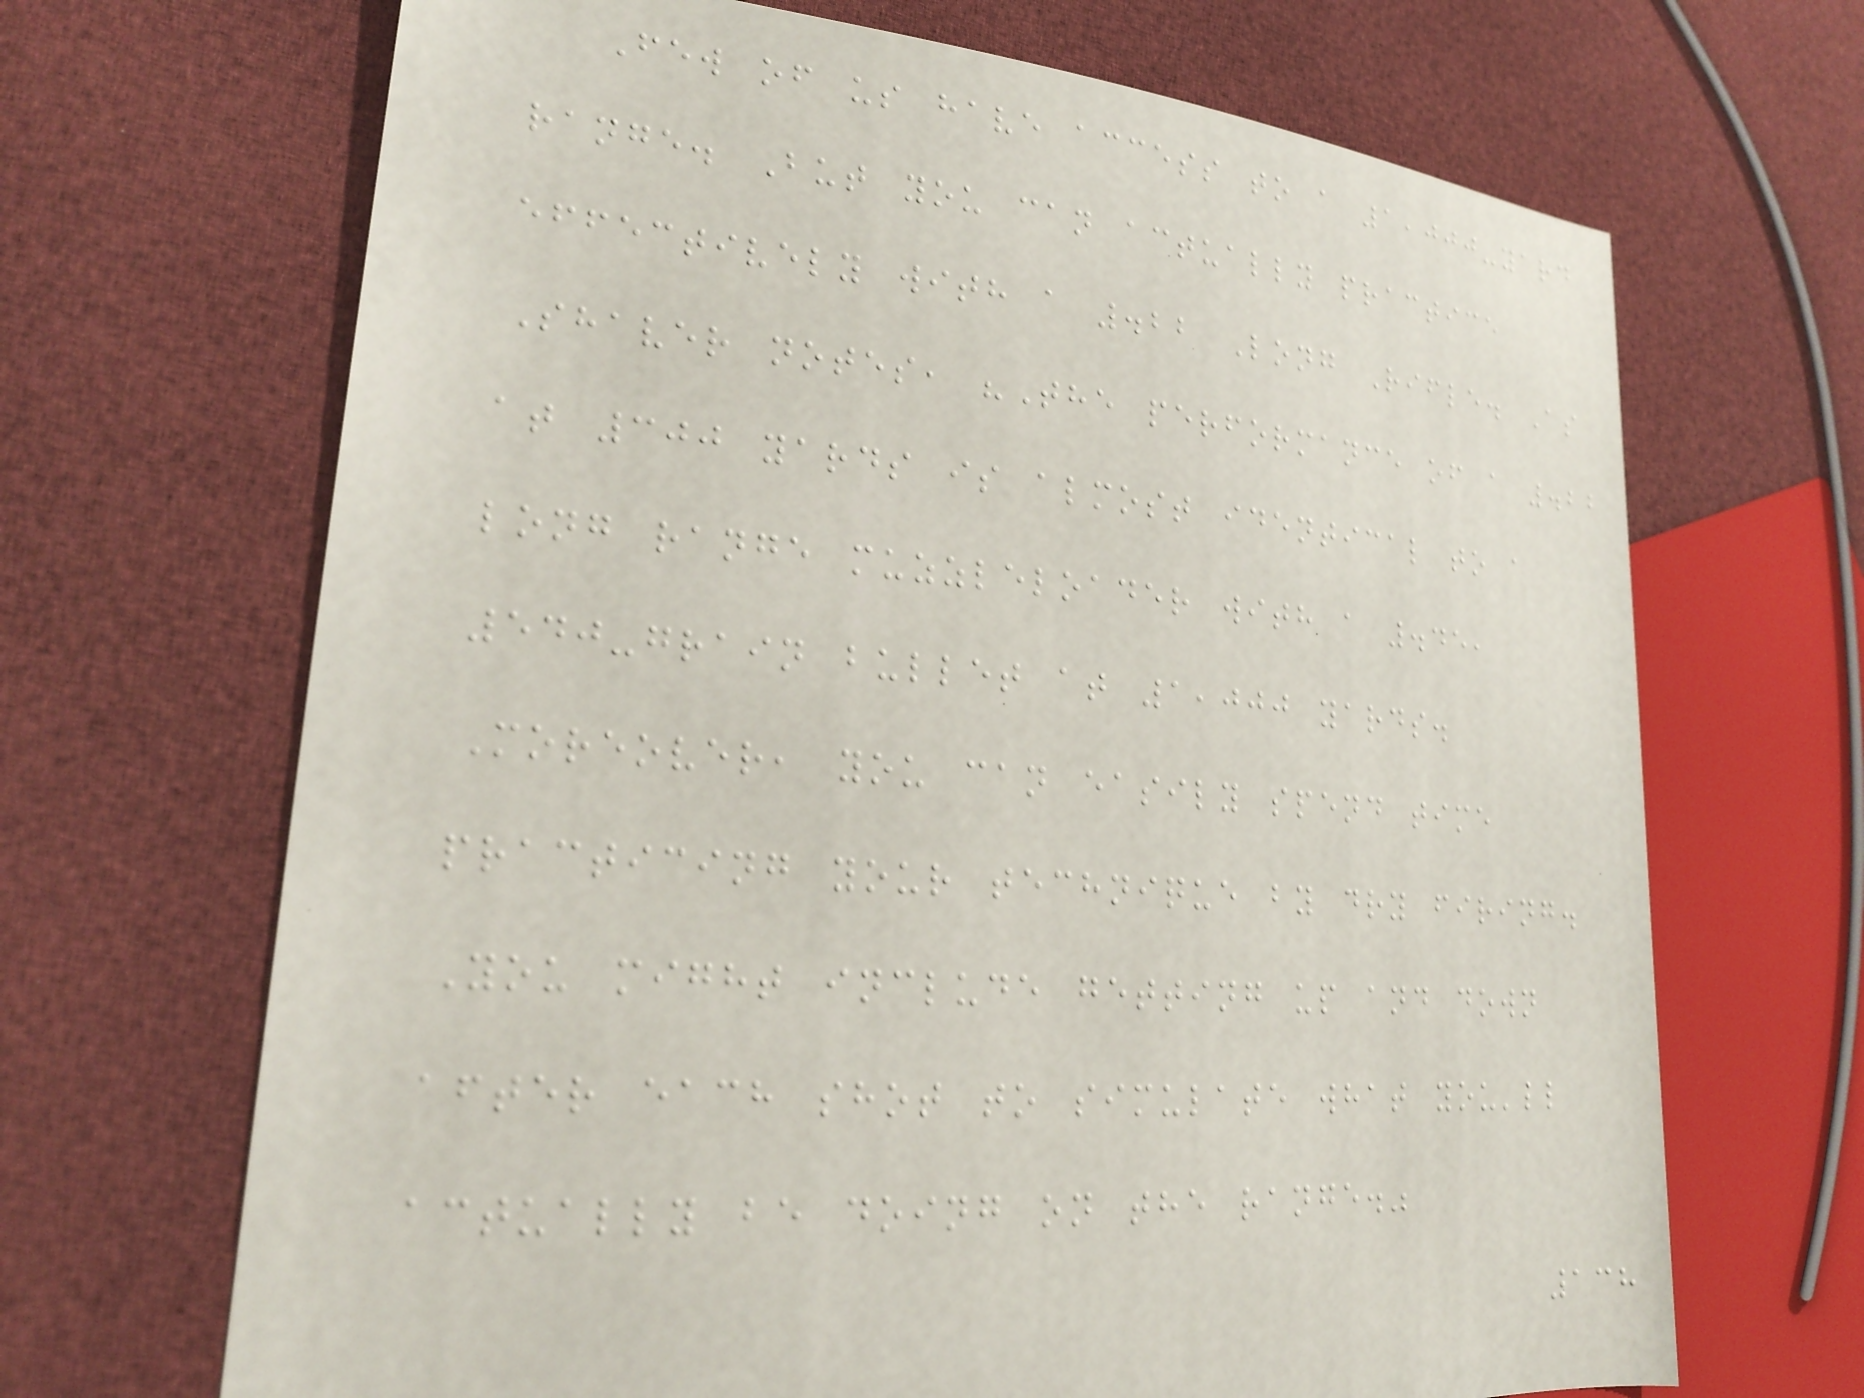Few of us have access to a 1,000-yard
range. But you can actually practice
effectively with a .22 Long Rifle. As
Shaver notes, "The performance of a .22
at 300 yards is almost identical to a
long range muzzleloader with a .45,
540-grain bullet at 1,000 yards.
Moreover, you can easily spend time
practicing your technique by dry firing.
You might include getting up and down
after each shot to simulate what you'll
actually be doing on the range."
138
